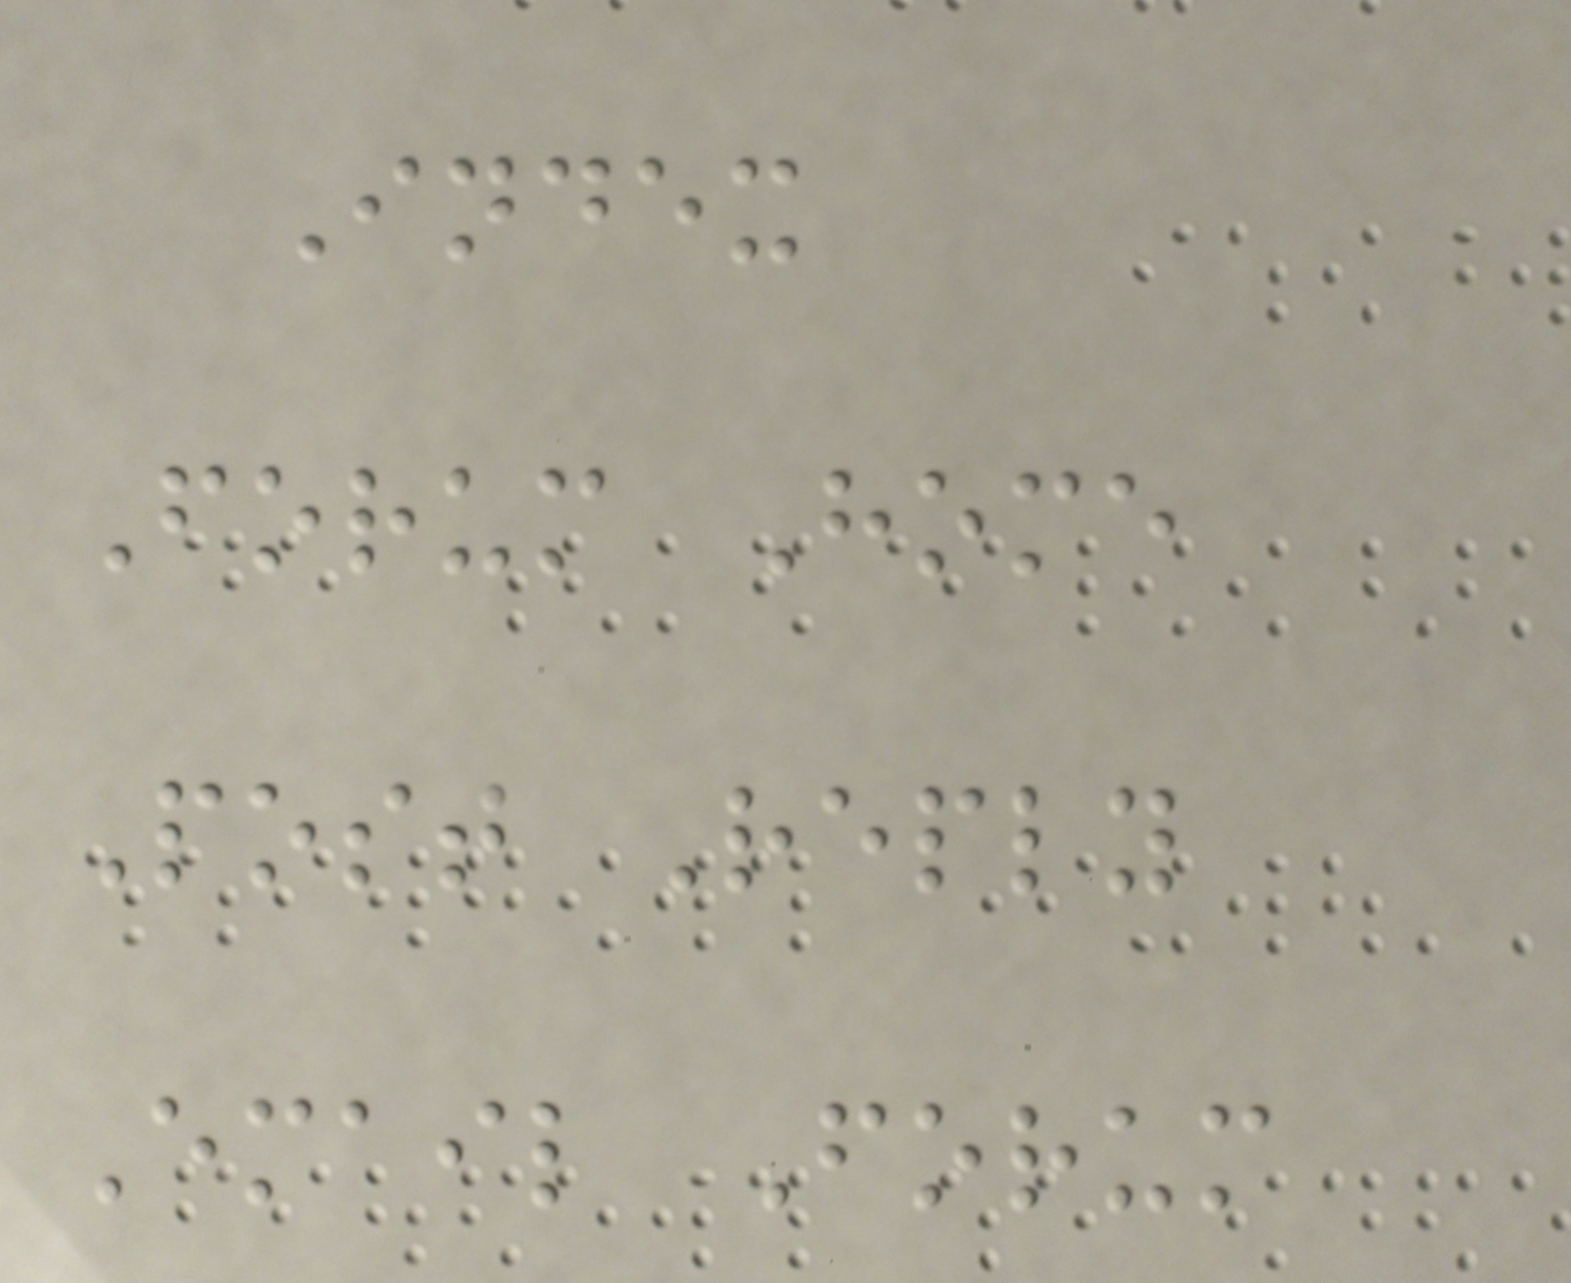Index
Forum Home
Post Reply
Email Forum
